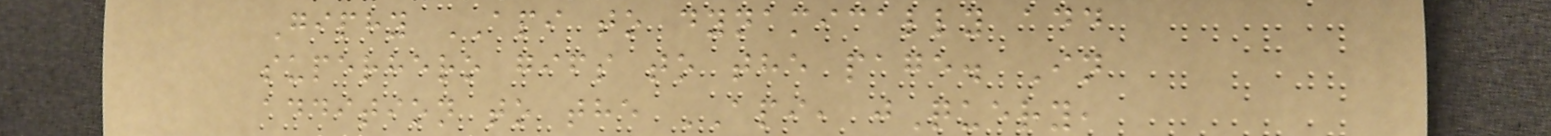Giphy API to dynamically add
superhero gifs to the page. In
addition to the API, jQuery,
